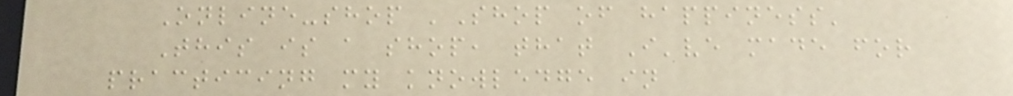Online-shop 'Shop of happiness'
This is a shop, that I've made for
practicing my knowledge in
